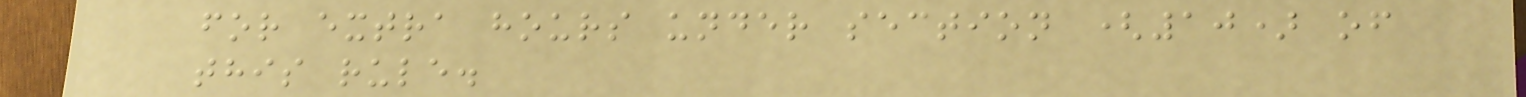for extra hours under section (10) of
this rule.
